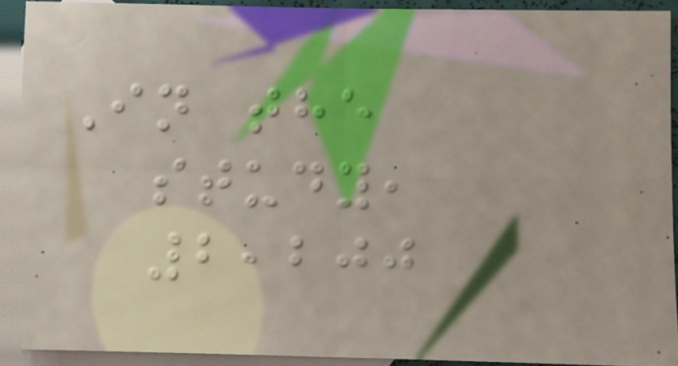In the
study,
2,200
